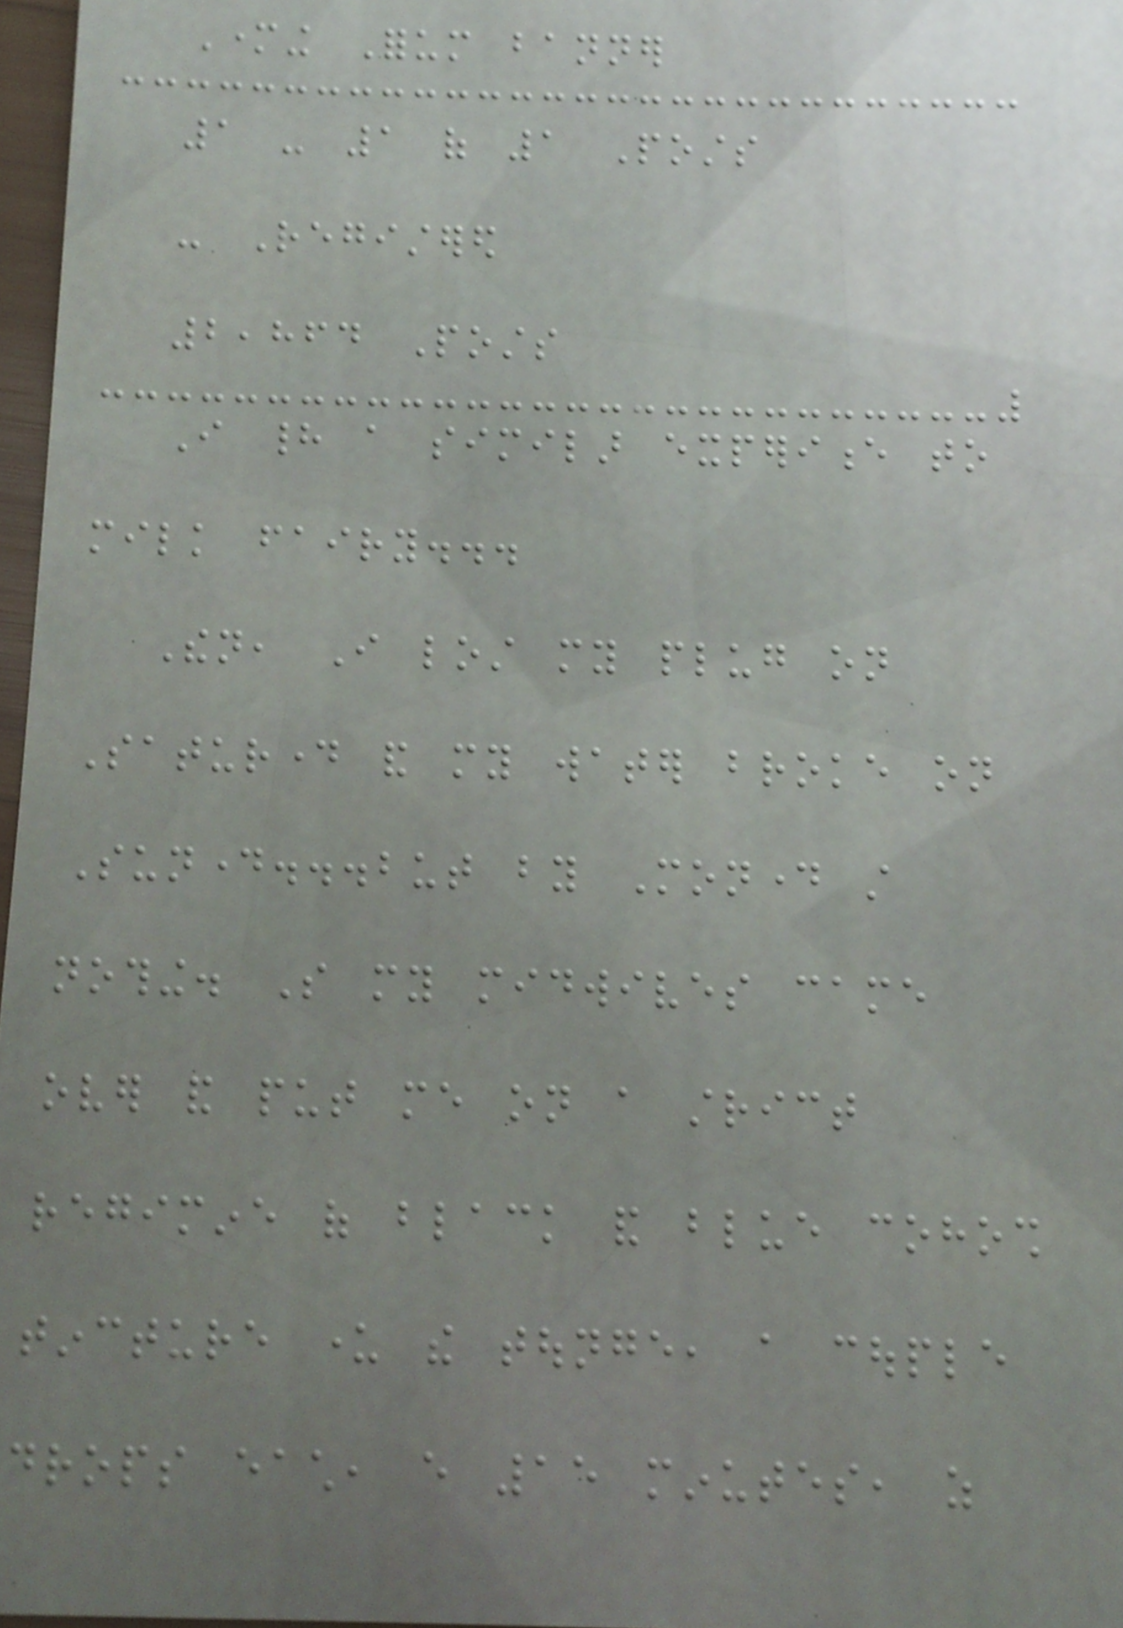Mothering Forum banner
1 - 1 of 1 Posts
- Registered
2,864 Posts
I had a similar experience to
milk fairy...
Then, I lost my plug on
Saturday and my water broke on
Sunday...but by Monday still
nothing. So my midwives came
over and put me on a strict
regimine of black and blue cohosh
tincture under the tounge, a couple
drops each, every 15 minutes, as
